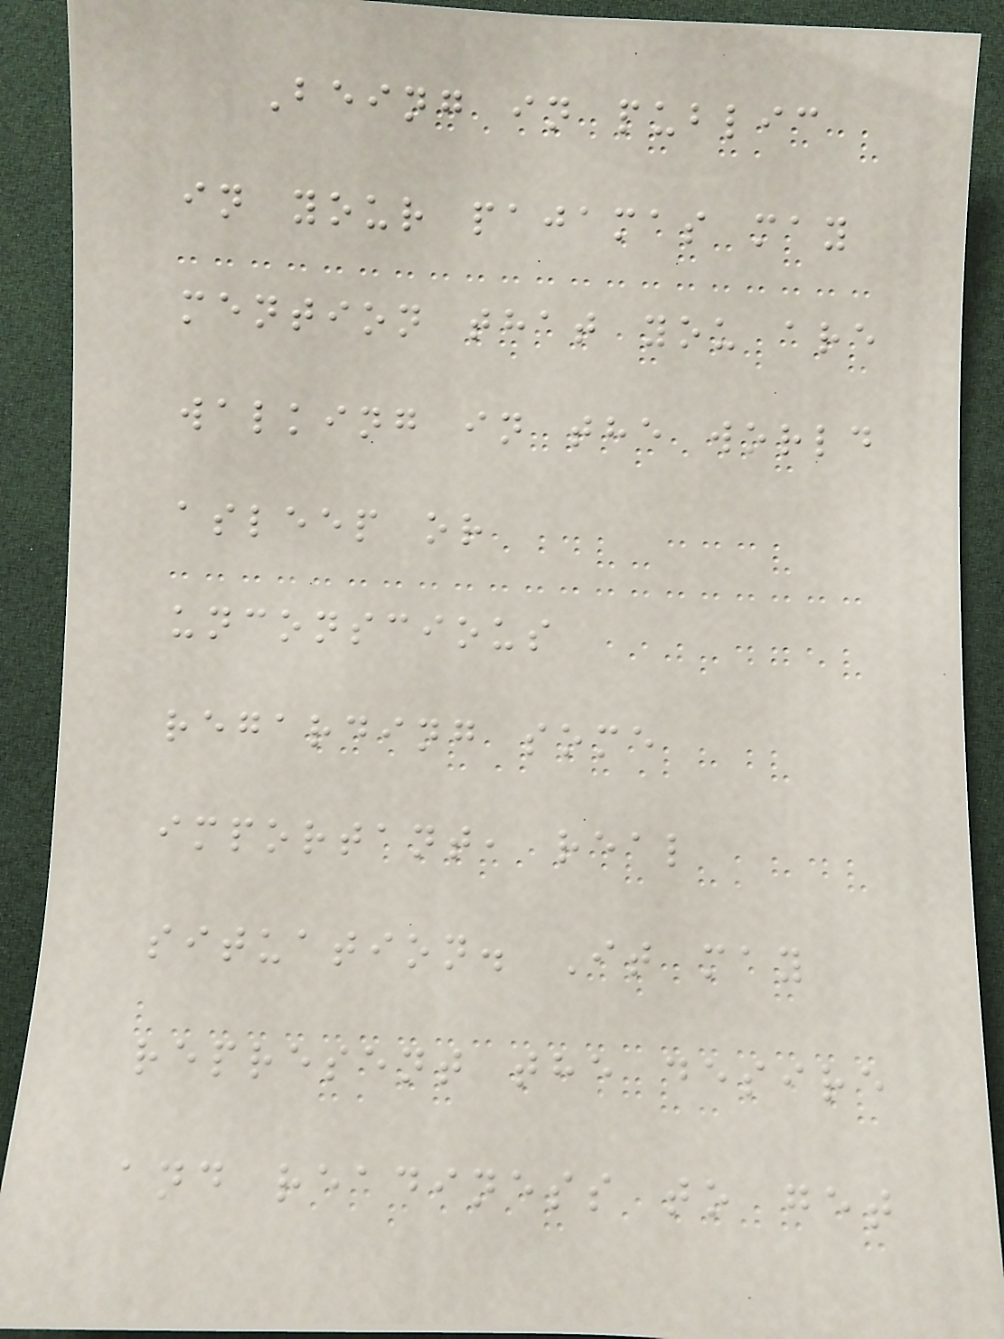Being in public
in your pajamas may
mention that you are
walking in the world
asleep or
unconscious
regarding some
important, real
situation. It may
represent the desire
and readiness to get
